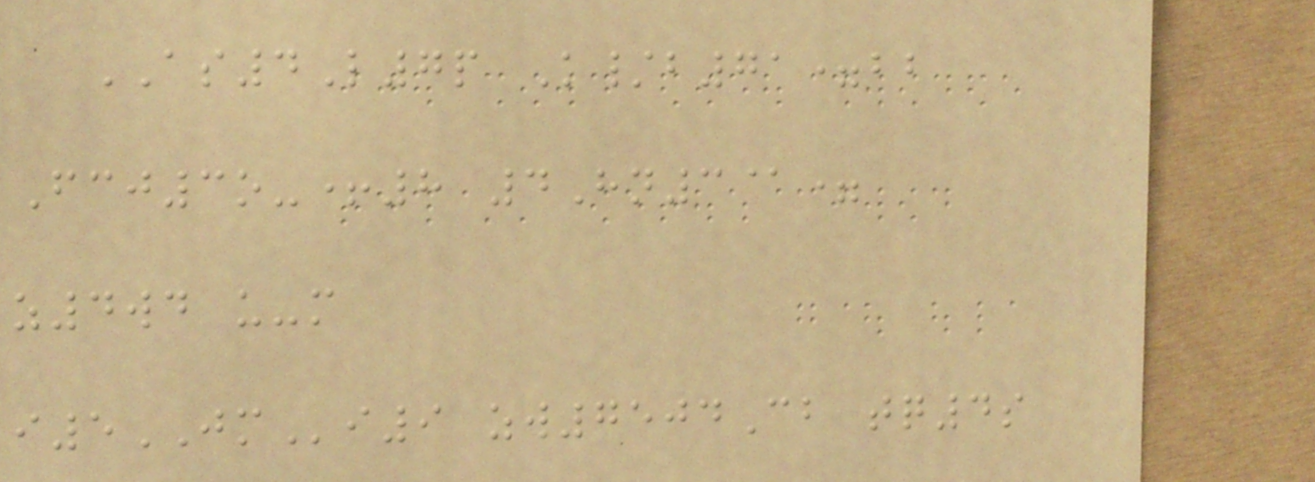AS4L7p K/b71=bb
Fcj3o-+8 4Hn3@=
z4wd u-m
i5JMi9 zw7504Cb tq4s
